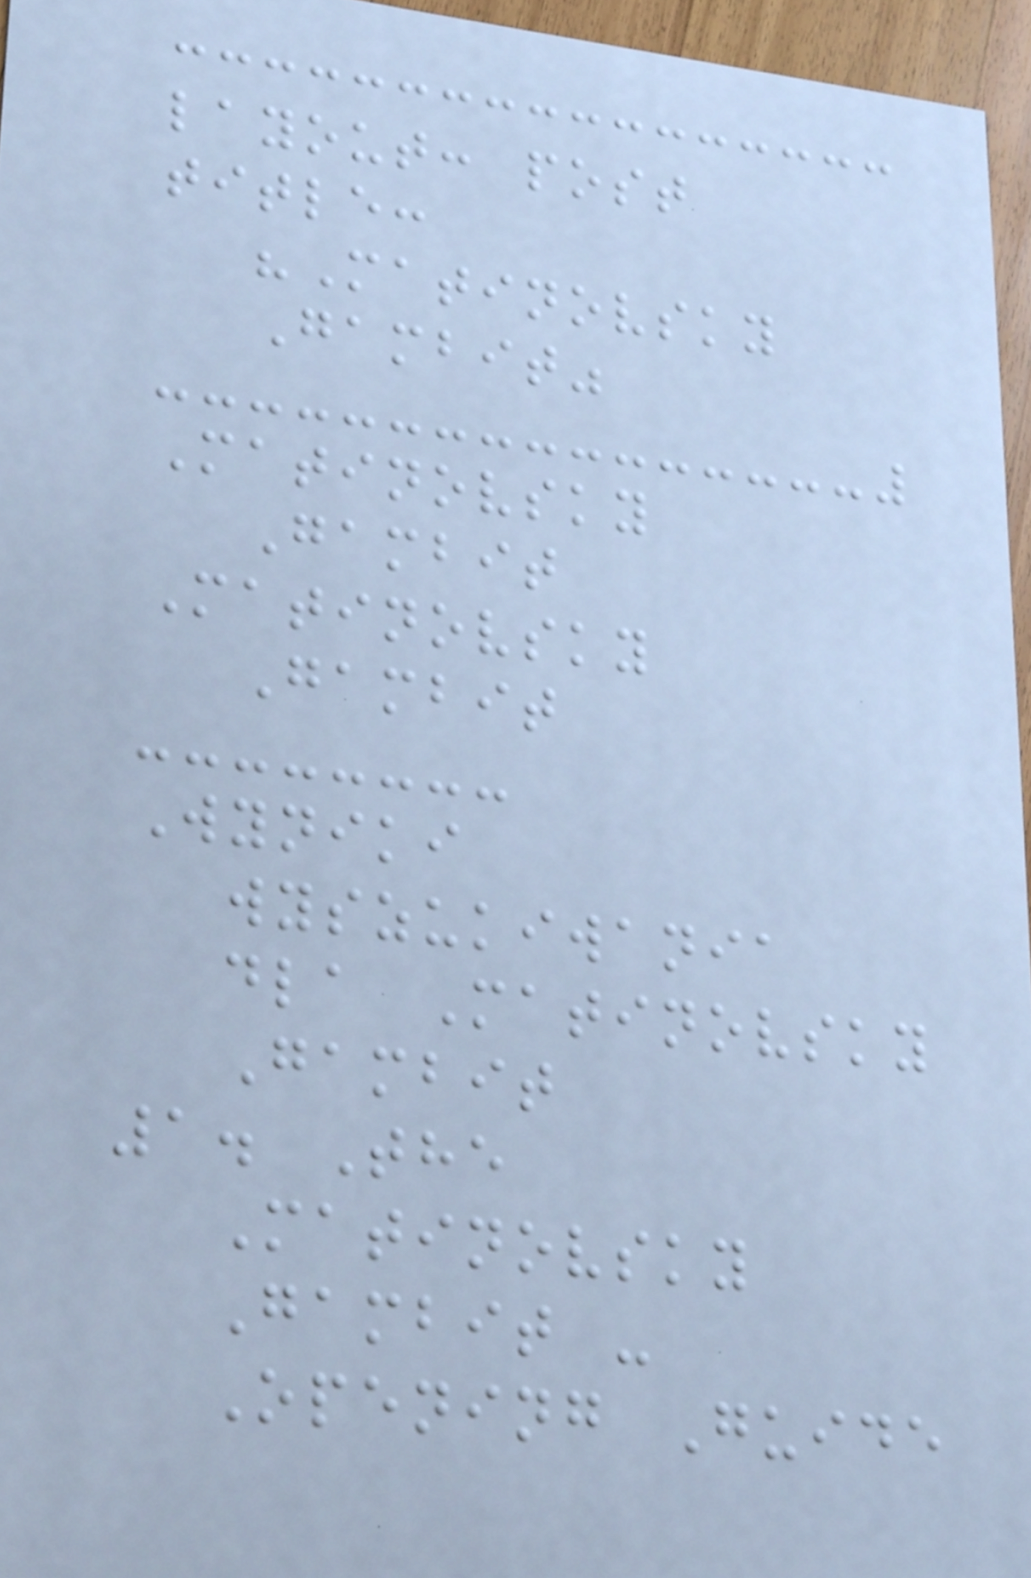layout: post
title:
"Matinovsky
Gambit"
Matinovsky
Gambit
Matinovsky
Gambit
Wyniki
wyszukiwania
dla Matinovsky
Gambit
1. The
Matinovsky
Gambit -
Opening Guide
